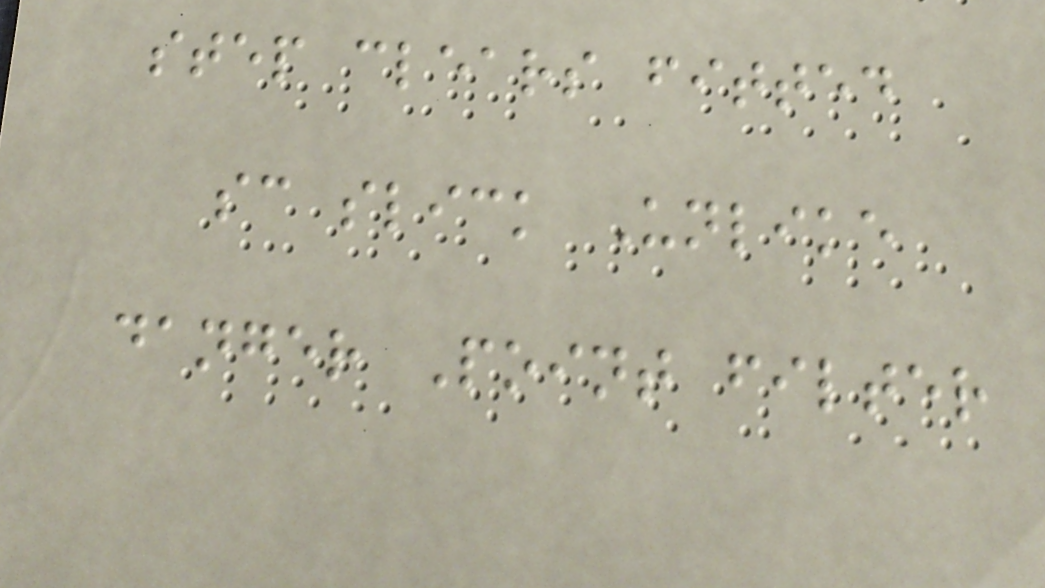step clears fitted
sc slick Unlike
danger Point filter
